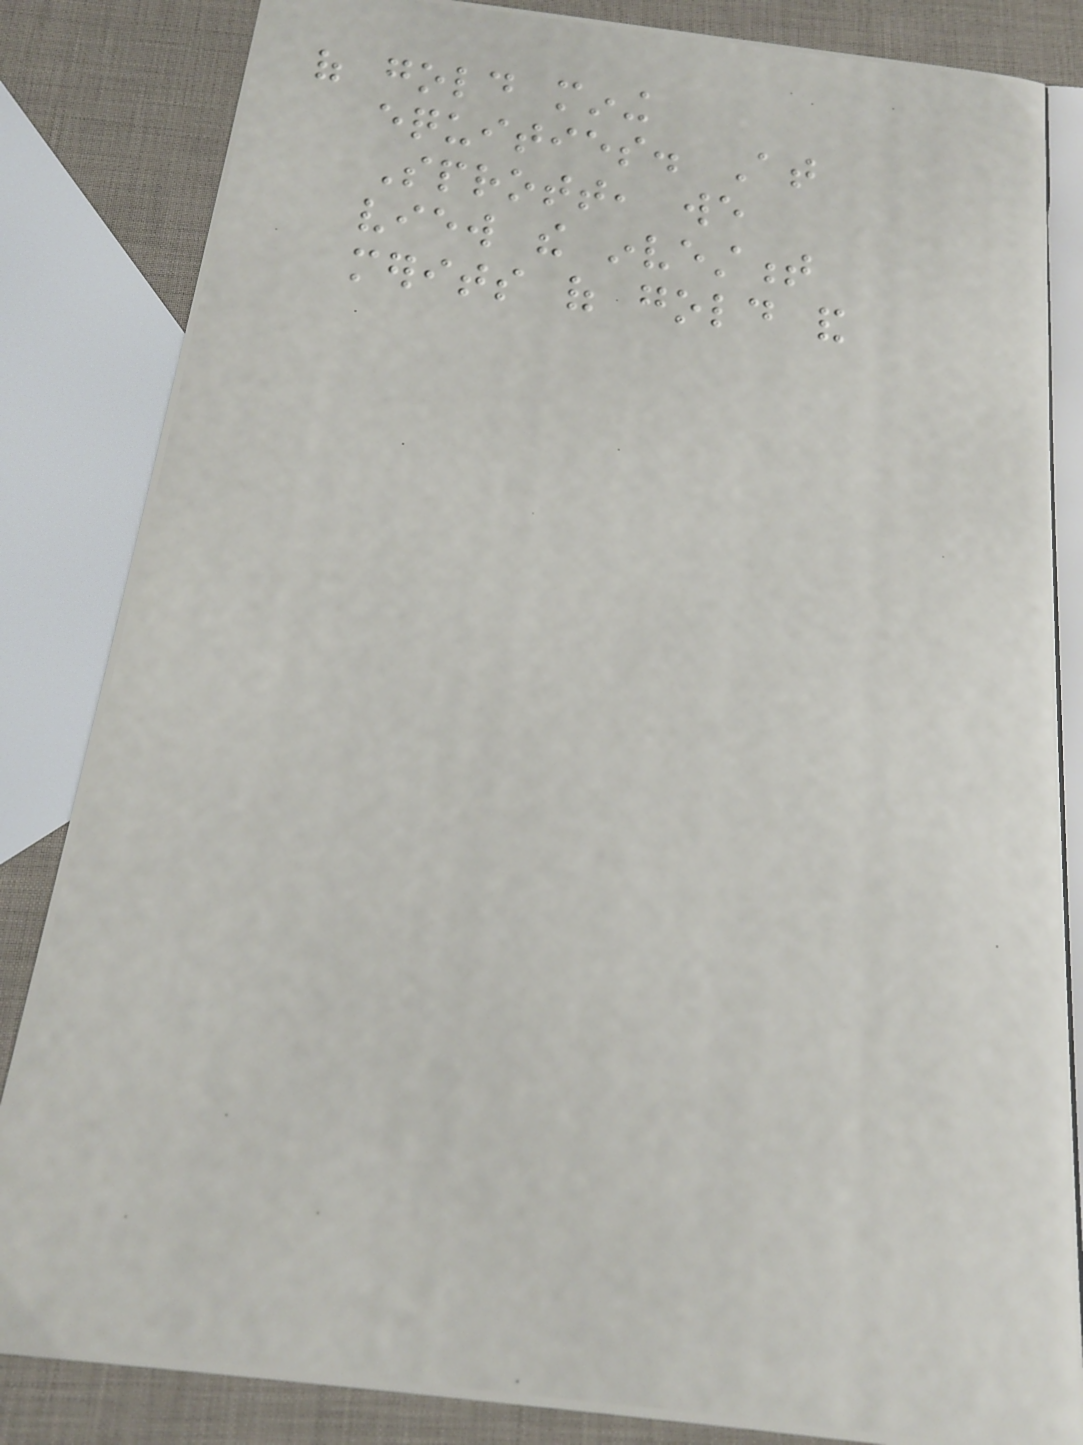of gold mining
equities. At
Sprott, we
view the investment
merits of gold and
